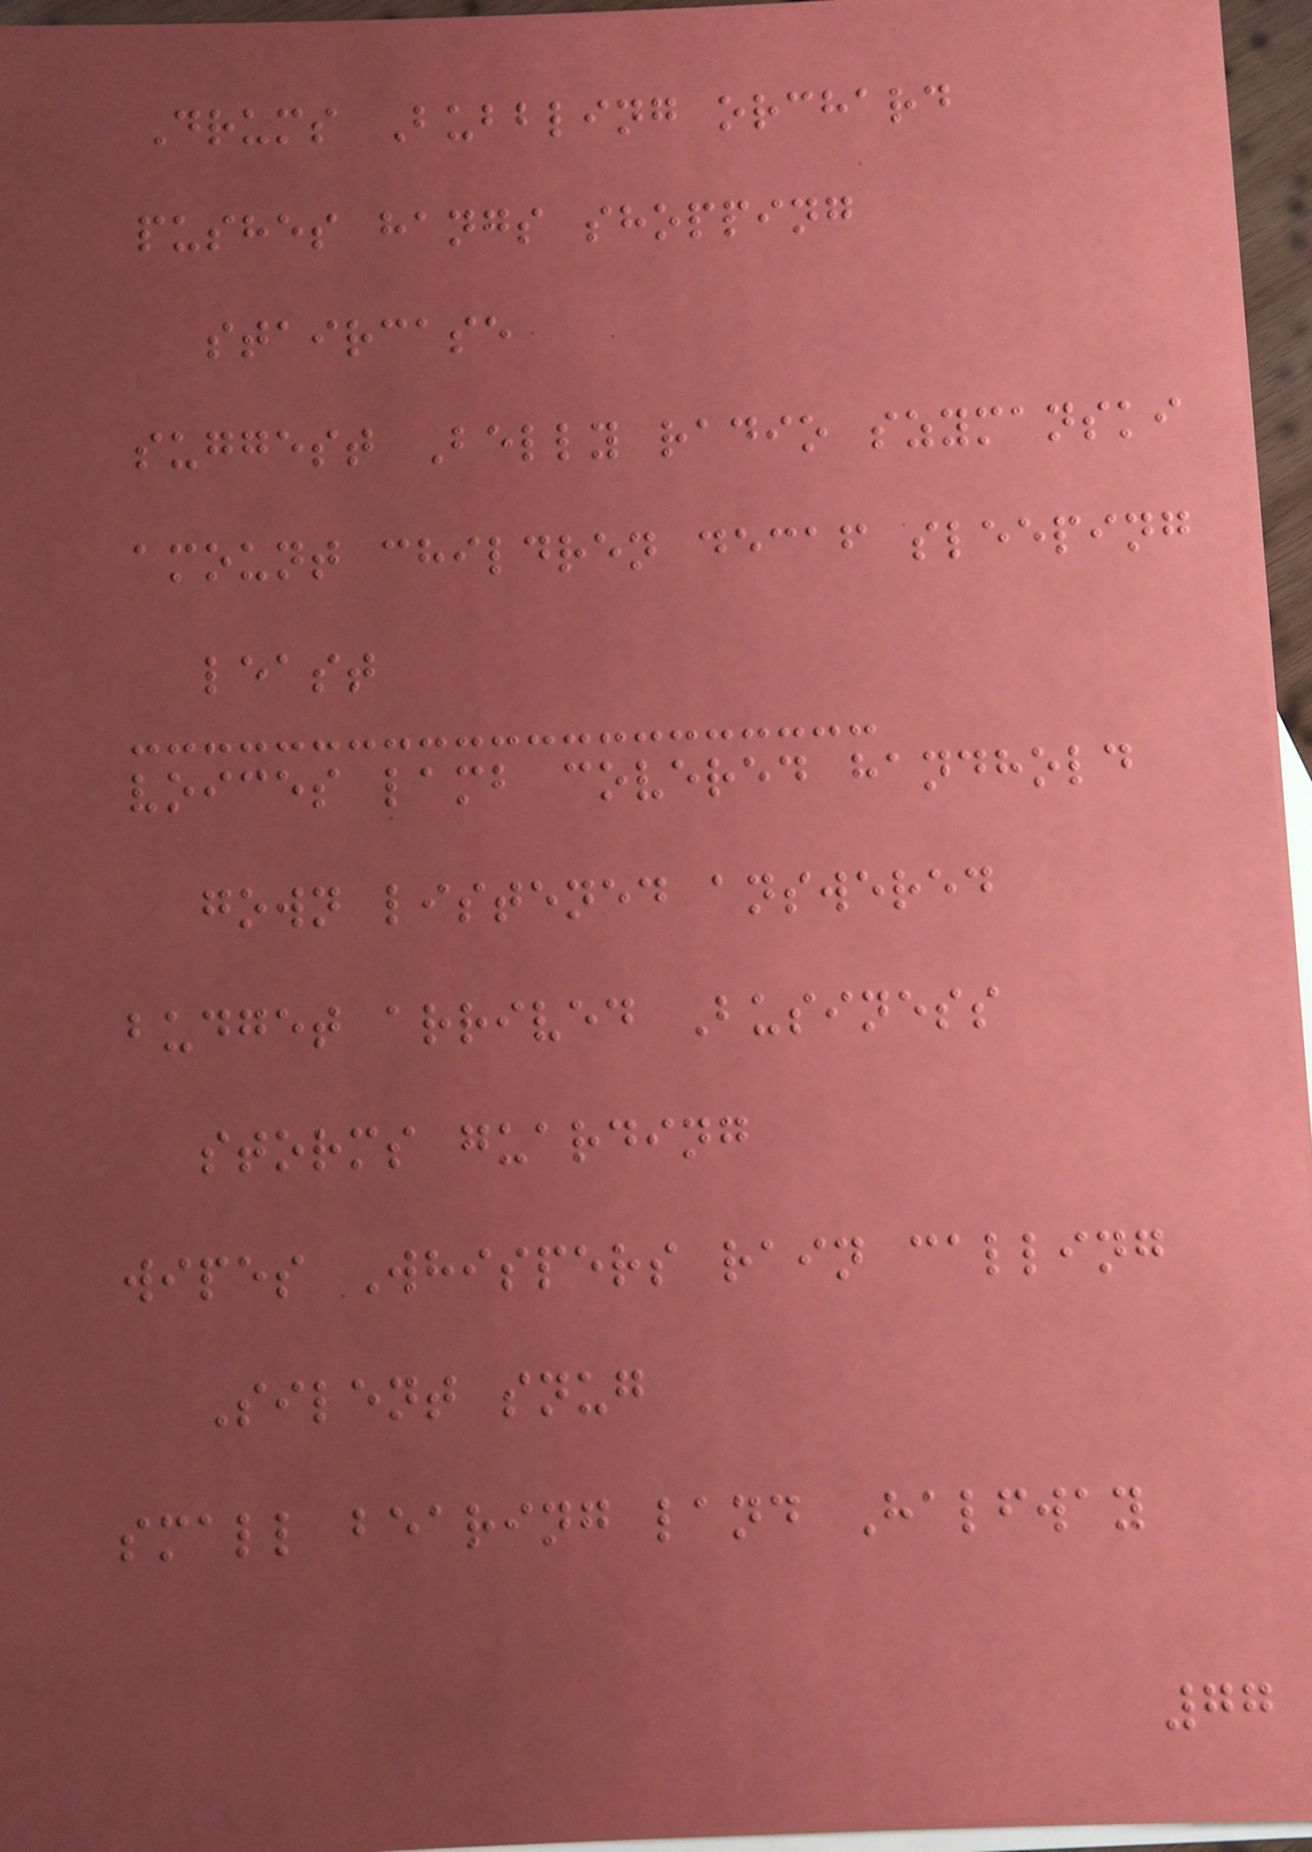Drums Bubbling orchard
pushes hangs shopping
staircase
suggest Belly radio szymanski
amount children decaf sleeping
least
voices lamb covered handhold
gown listened answered
budget arrived Business
storms guarding
wipes Whispers rain calling
Silent snug
small bearing land Halfway
77
